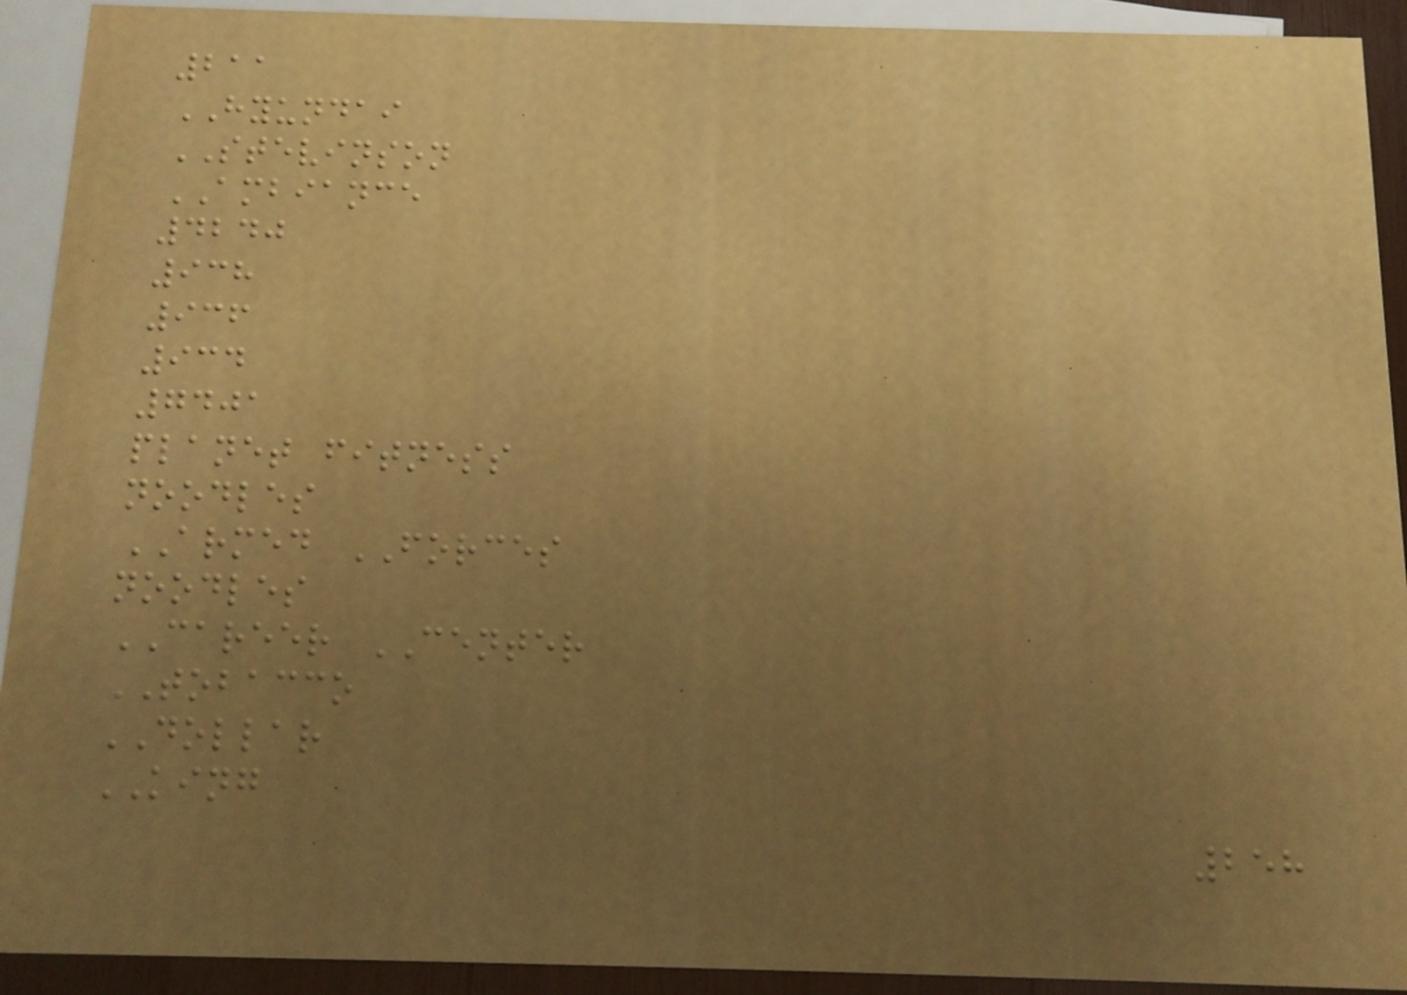211
HYUNDAI
STEVINSON
AMBIANCE
4240
938
936
934
7401
planet fitness
noodles
ARMED FORCES
noodles
CAREER CENTER
TOBACCO
DOLLAR
KING
258
